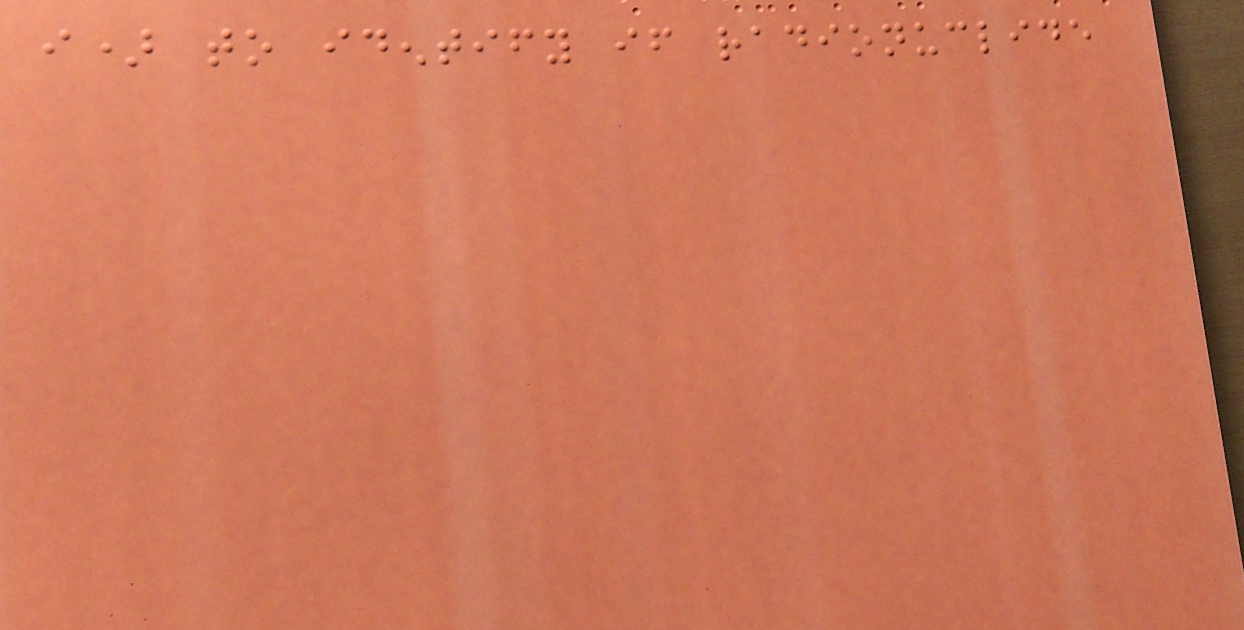i) to identify if radionuclide
